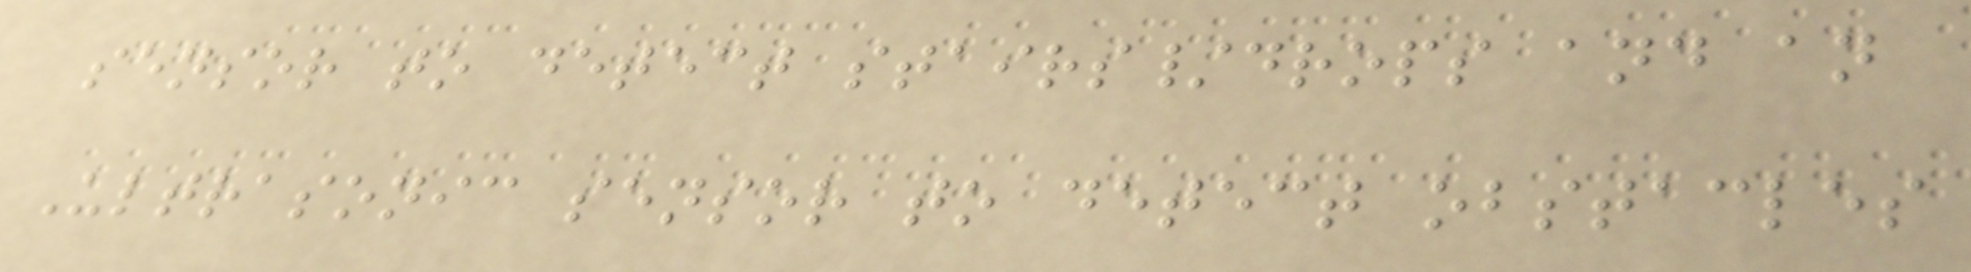sensor to detect stairs/drops and an
Ultrasonic sensor to detect obstacles
